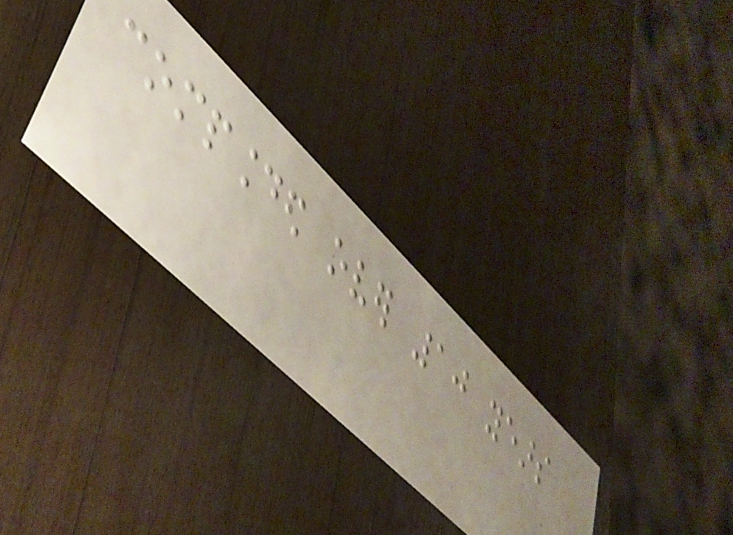compounded over 10 years
